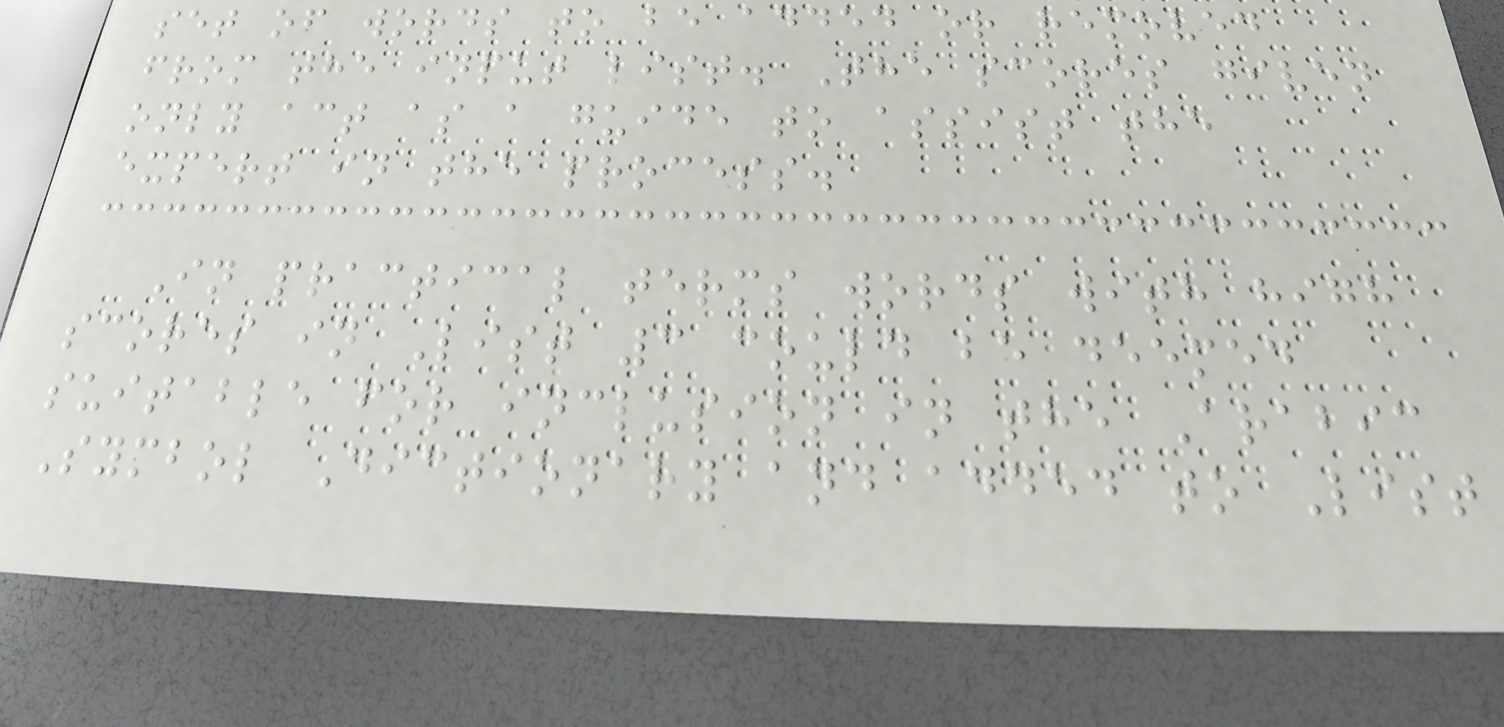set of words to be added or removed
from the input list. The scores given
only act as a guide to assist the
expert in the process.
In practical terms words with high
scores in List 3 could be deemed
suitable for inclusion in the Arabic
Symbol Dictionary and added to List
